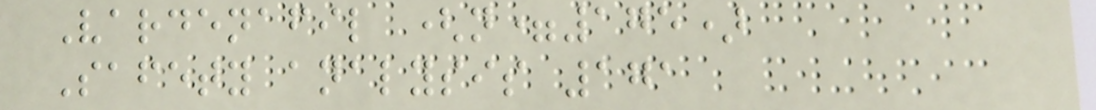Vardenafil (n=175)
Safety analysis 171
